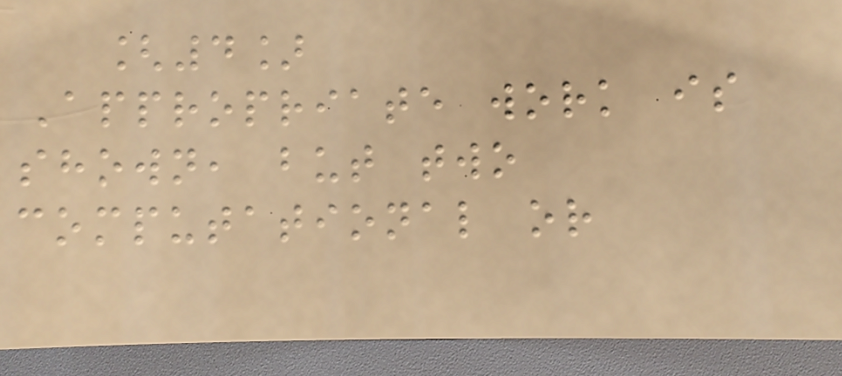[4]
Appropriate work is
shown, but two
computational or
